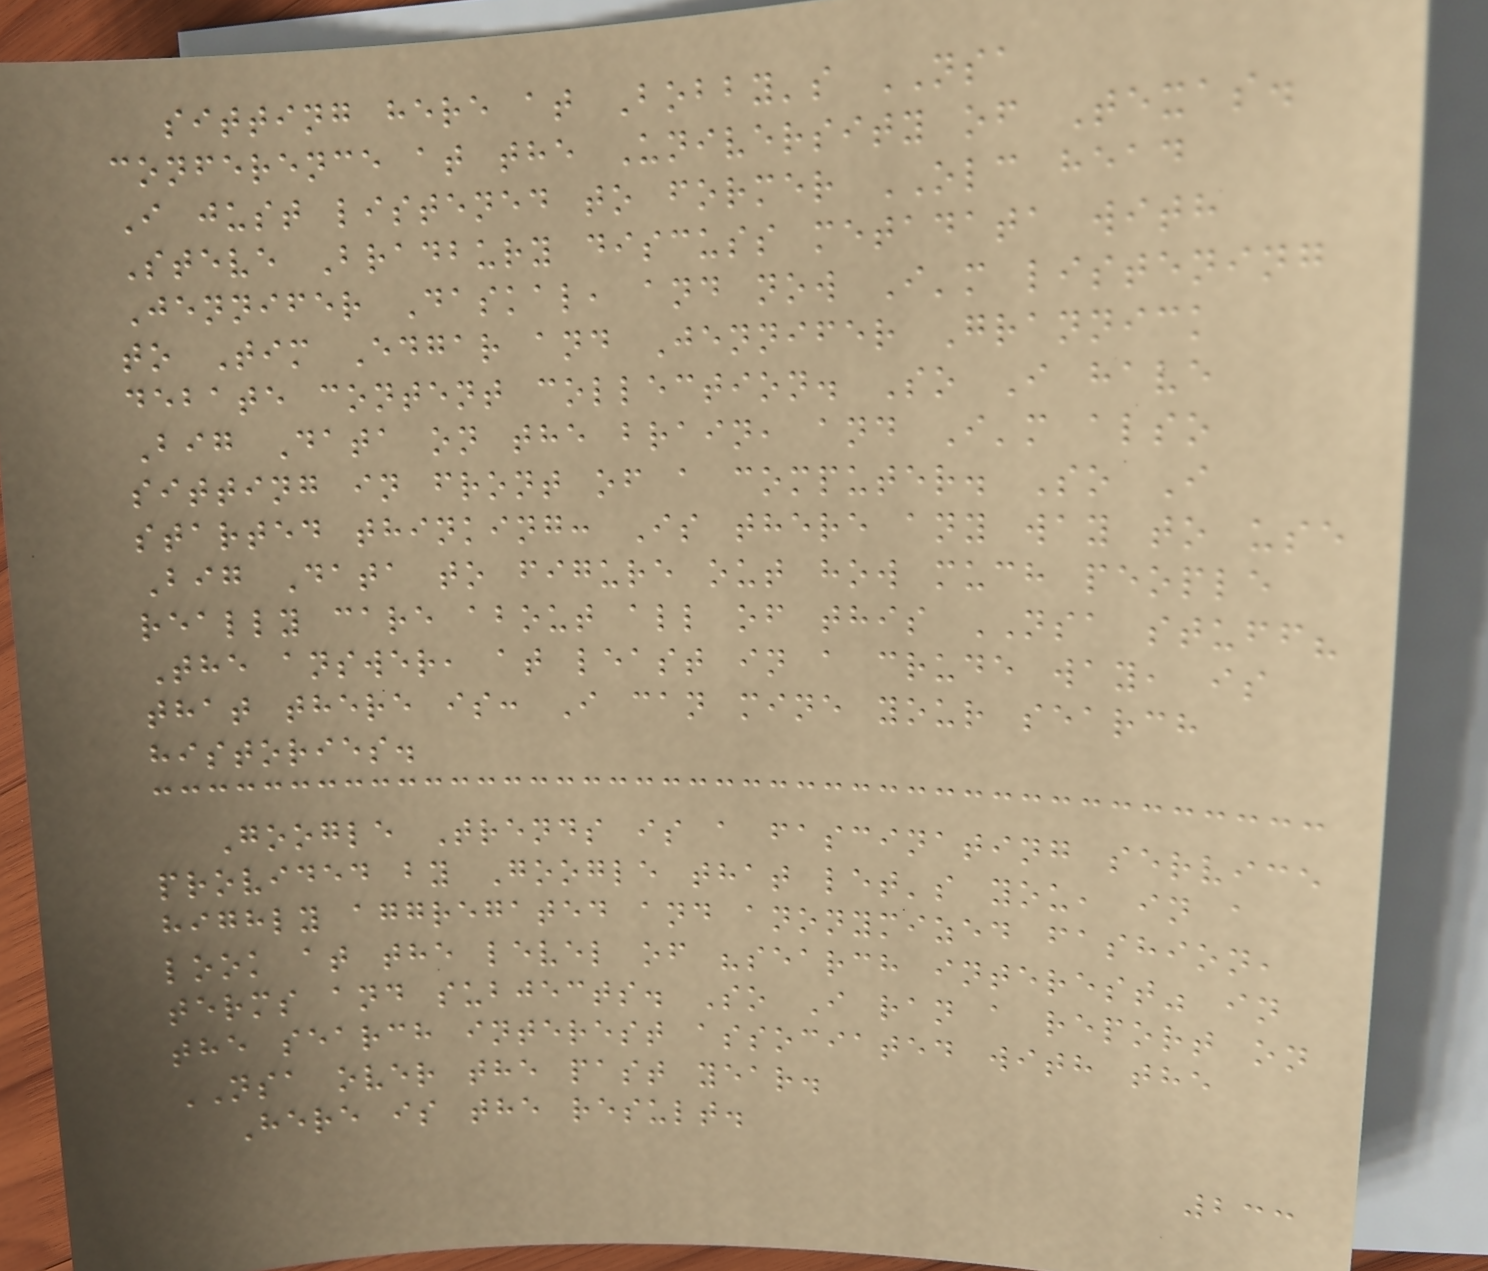sitting here at Bobby's NSA
conference at the University of Texas.
I just listened to former OLC head
Steve Bradbury discuss metadata with
Jennifer Daskal, and now I'm listening
to Tim Edgar and Jennifer Grannick
debate content collection. So I have
Big Data on the brain, and I'm also
sitting in front of a computer. So I
started thinking: Is there any way to use
Big Data to figure out how much people
really care about all of this NSA stuff?
The answer, at least in a crude way, is
that there is: I can mine your search
histories.
Google Trends is a fascinating service
provided by Google that let's you, in a
highly aggregated and anonymized fashion,
look at the level of "search interest" in
terms and subjects. So I ran a report on
the search interest associated with the
NSA over the past year.
Here is the result.
233
